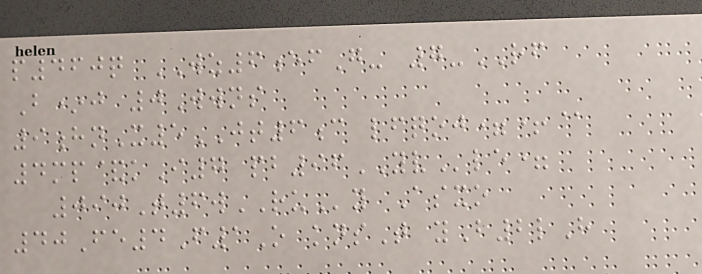p460q WZ6efG- 7-RF
B*j 0Wwns
9hnX5JT6c lfqoj=+@
4mp&kI7 pb96YVle=
090T6wRUy Asxo
40Fe4F1O knsT yB2lH
